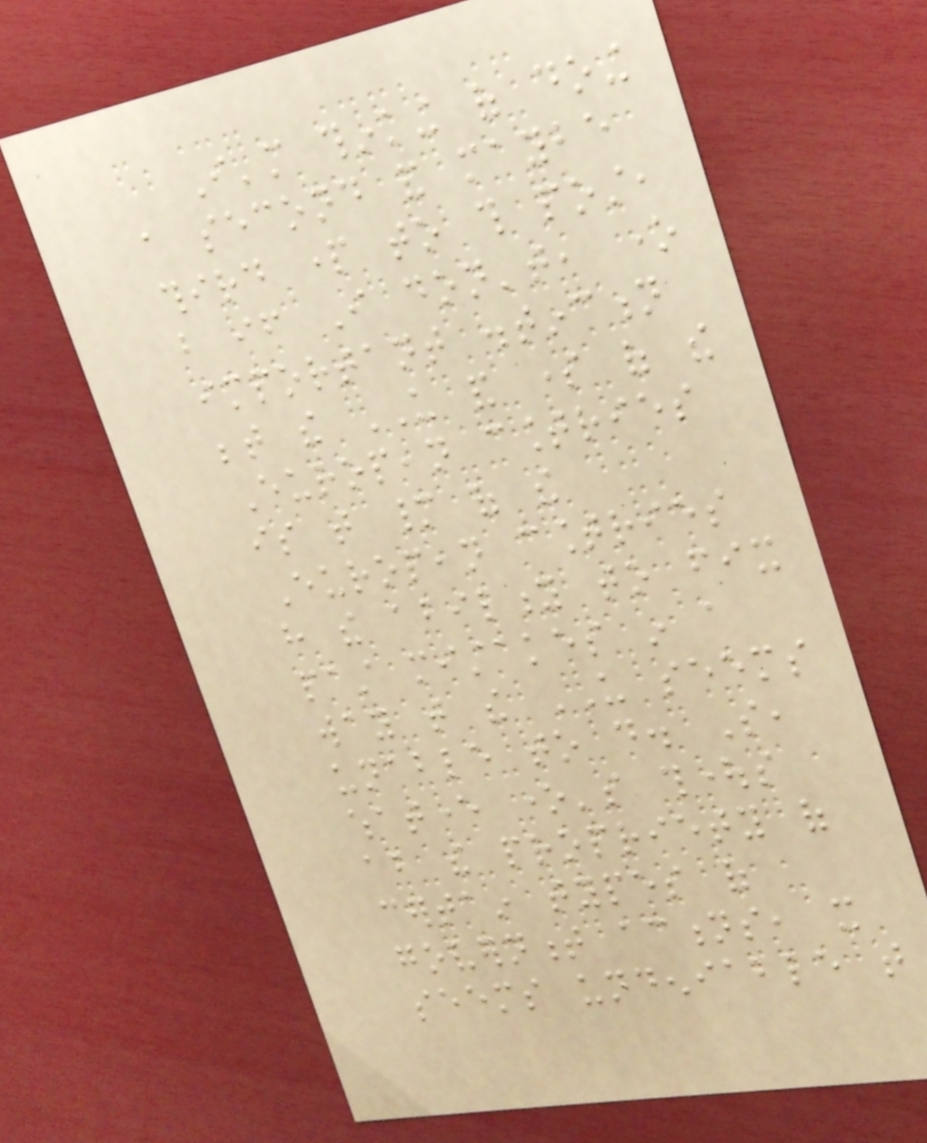I'm thinking of doing
a second and maybe
third part to this post,
but if I don't, one
important distinction
between the US and some of the
European countries
is that many of the
European countries
have the ability to fix
past mistakes in a
way that the US seems
unable to do. So,
whatever one's thoughts
about the propriety of
certain types of
government actions, it
seems undeniable that
